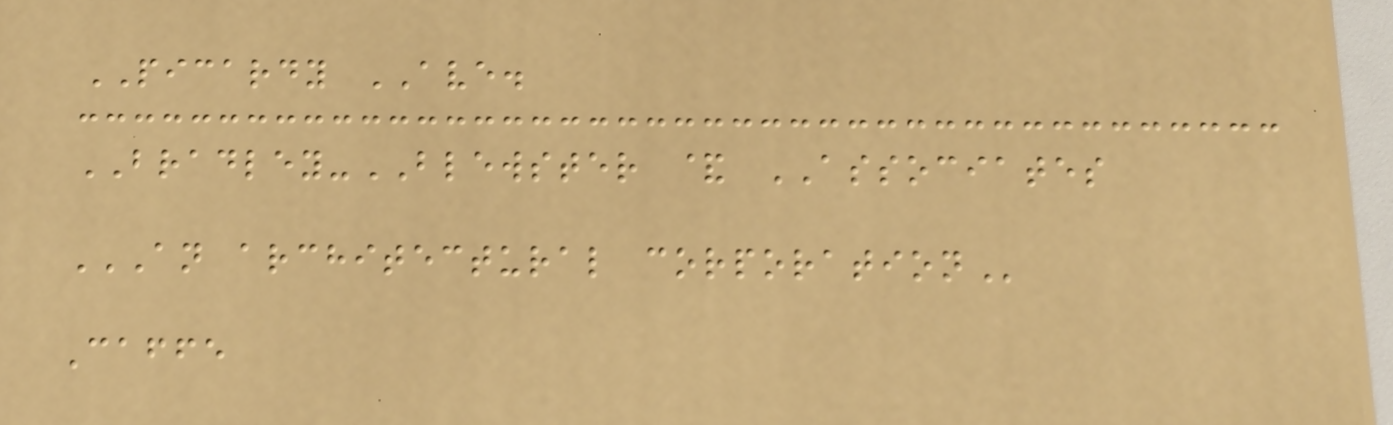PICARDY AVE.
BRADLEY-BLEWSTER & ASSOCIATES
AN ARCHITECTURAL CORPORATION
Caffe
